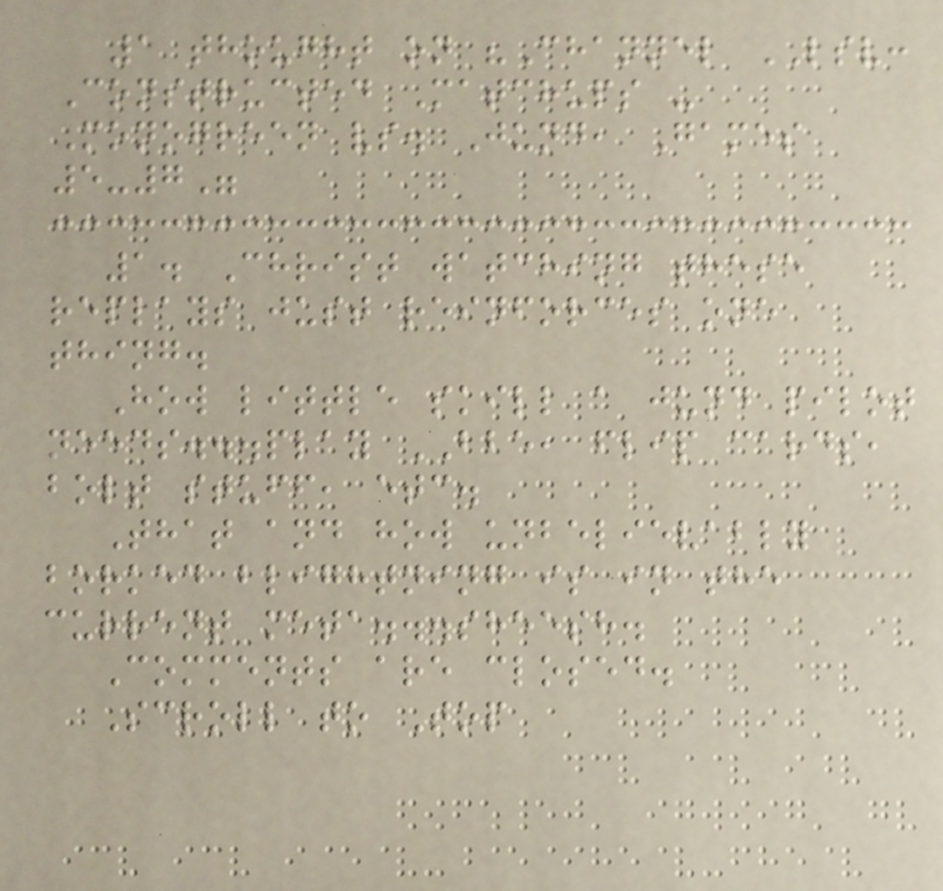1 thought on "Channel LSV:
Constructed Matchups -
Monogreen vs. Jund, Games
5-7"
1. Christ watching these
replays just reinforces one
thing.
How little skill a jund pilot
needs...play BBE, flip cards,
bolt stuff, etc.
That and how unbelievably
borked blightning is in the
current meta...sheesh.
Comments are closed.
Scroll to Top
